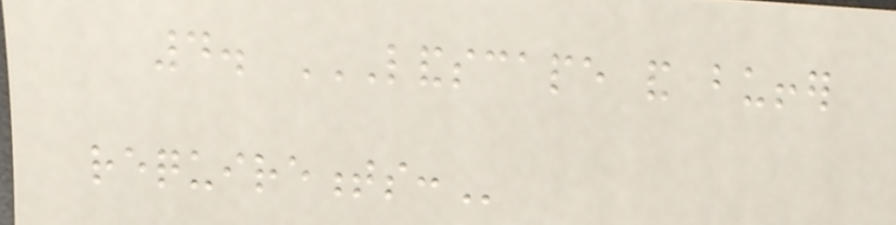4. LANDSCAPE AND BUFFER
REQUIREMENTS:
